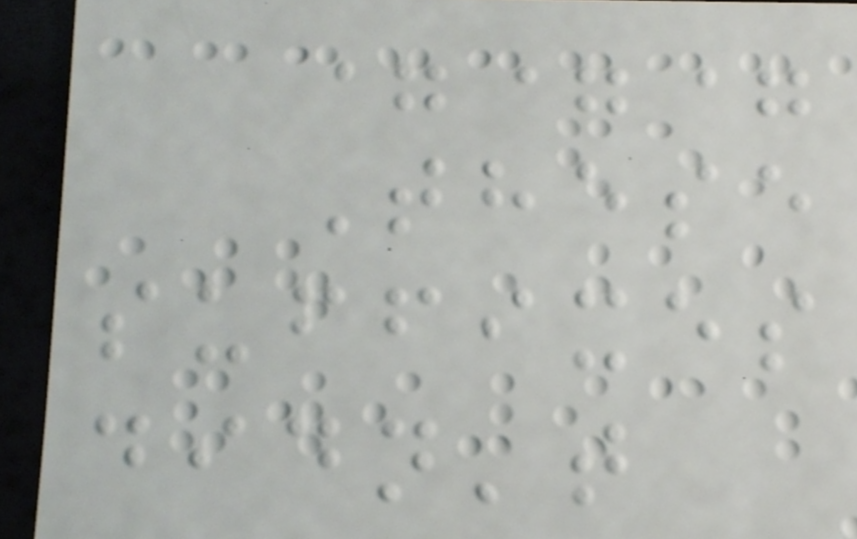===
These
suffixes
didn't
